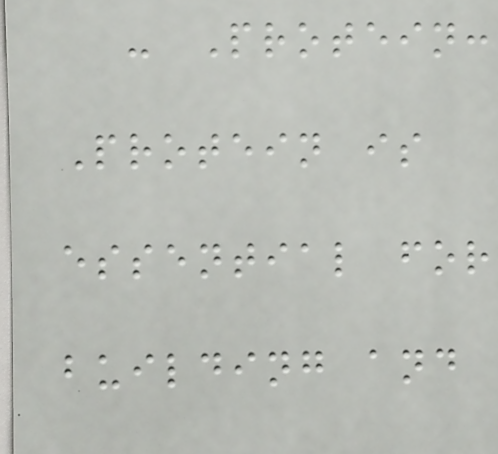- Protein:
Protein is
essential for
building and
